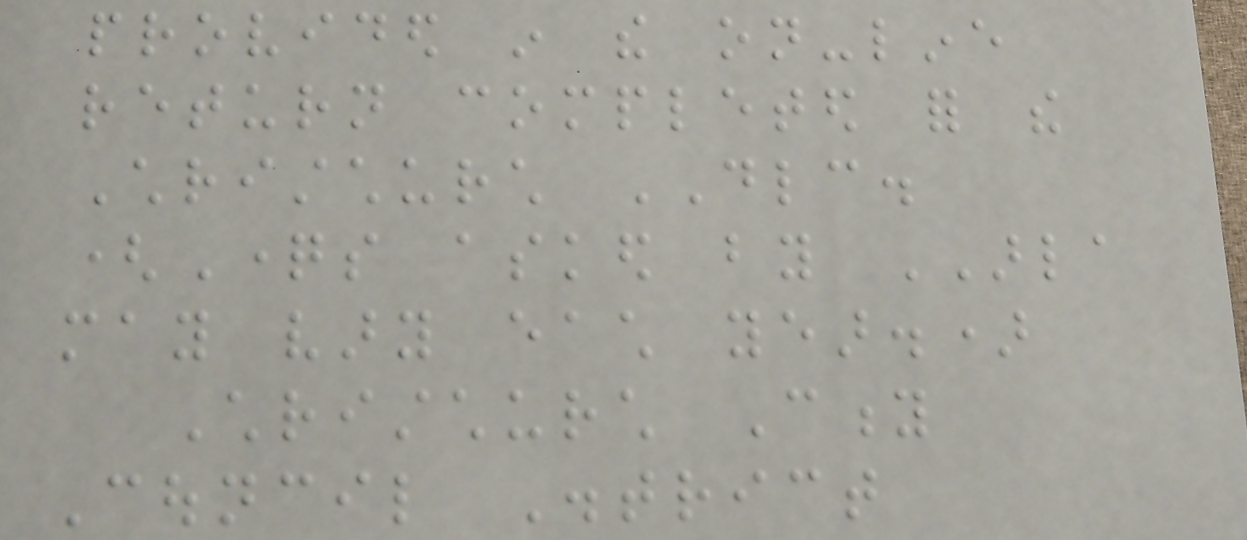provided in the on-line
return completed for the
Christchurch DLC.
(Questions asked by ARLA
may vary each year.)
Christchurch City
Council District
